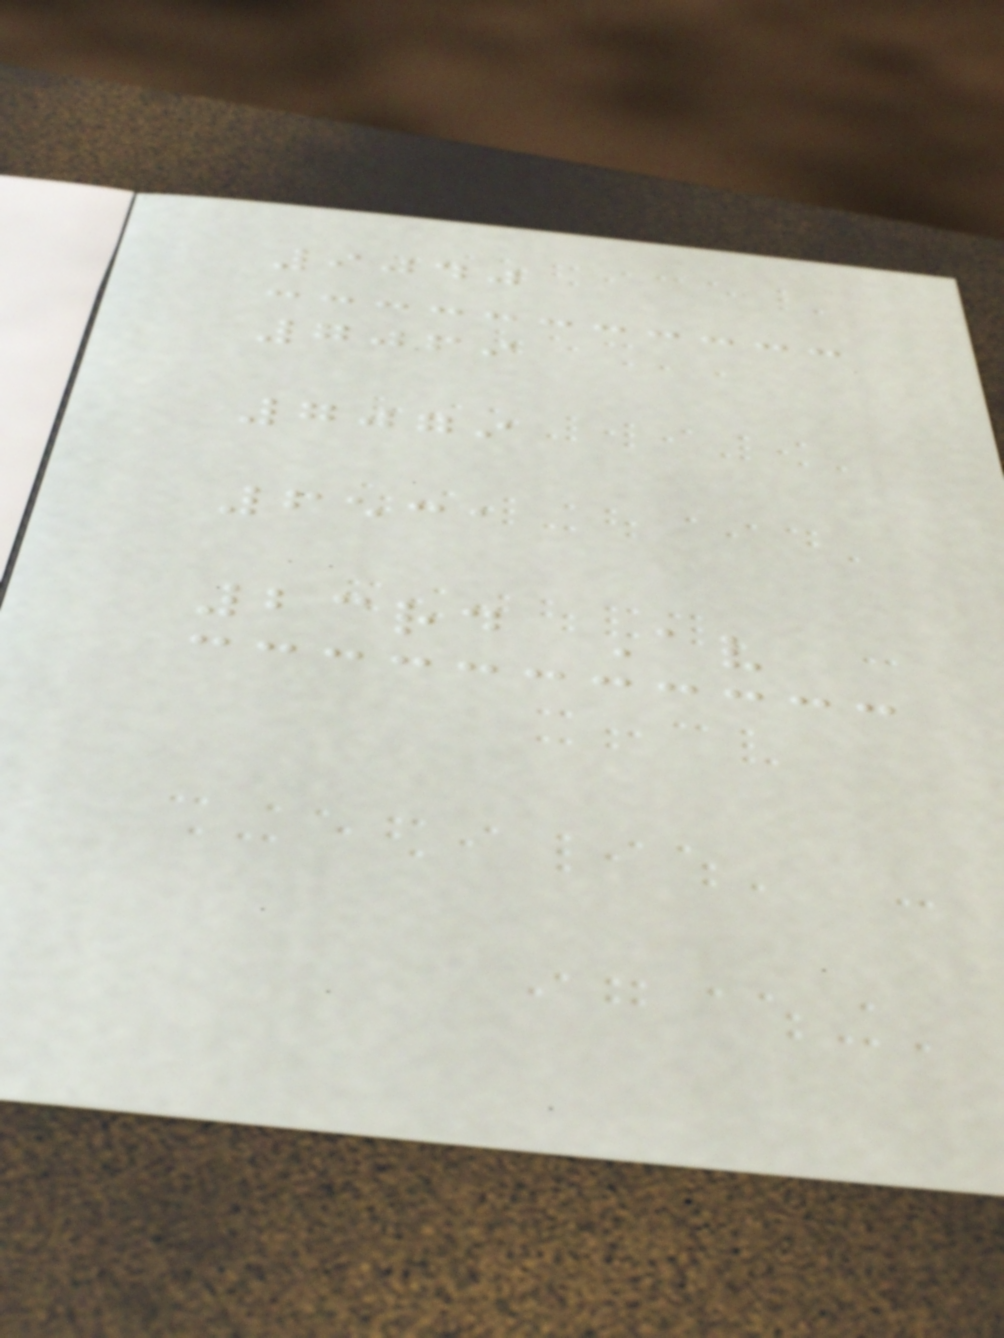9040
7069
7079
6531
23rd Av
